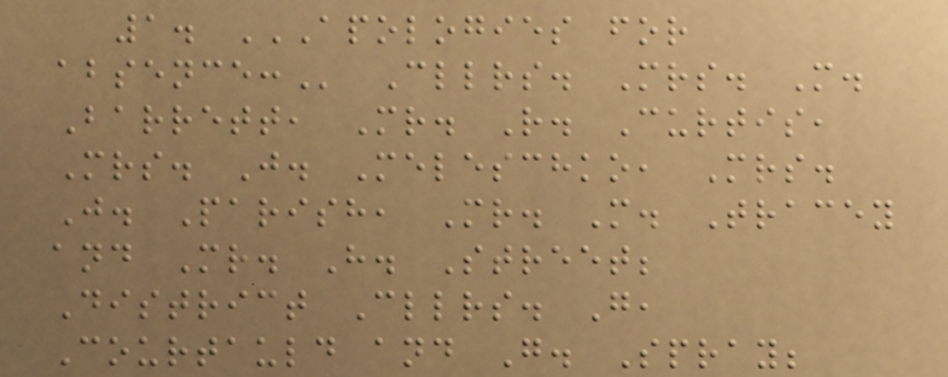1. APOLOGIES FOR
ABSENCE: Cllrs. Mrs. M.
Barrett, Mr. R. Curtis,
Mrs. J. Meleschko, Mrs.
J. Parish, Mr. M. Tracey
and Mr. H. Street;
District Cllrs. G,
Courtauld and G. Spray;
